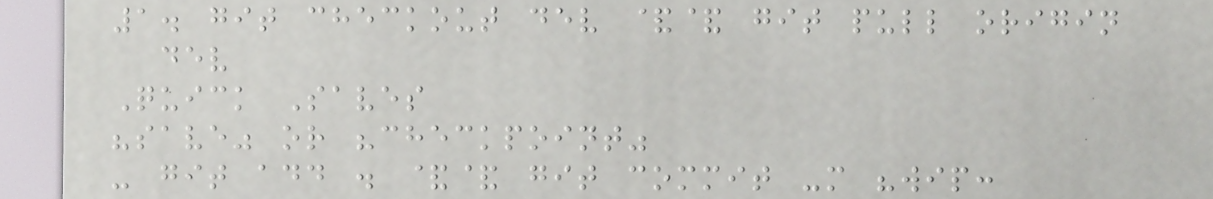1. git checkout dev && git pull origin
dev
Quick Saves
"save" or "checkpoint"
- git add . && git commit -m "wip:
